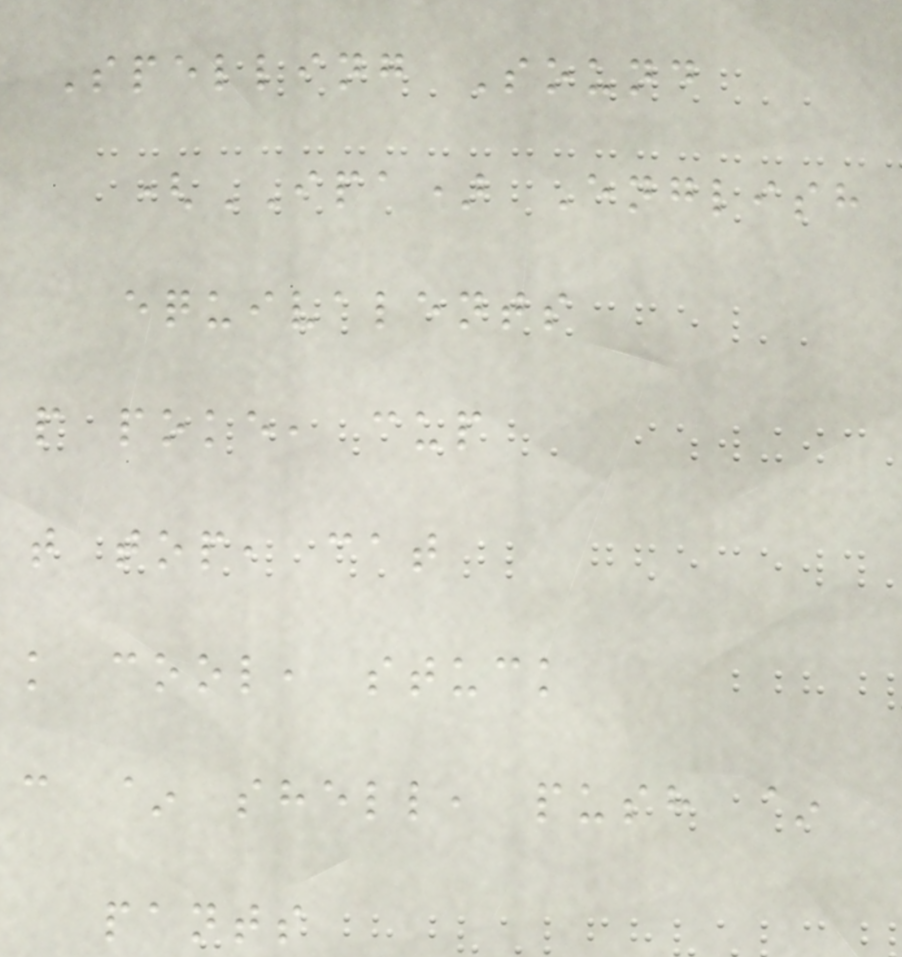Spelling Sound
(IPA) English
equivalents
p poke, cup
t top, cat
k cool, stuck
c ~ shell, push ~
pants
